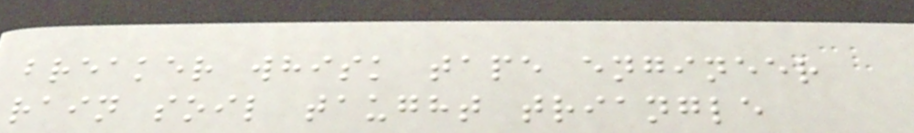breaker whisk tape engineer
rain soil taught triangle
